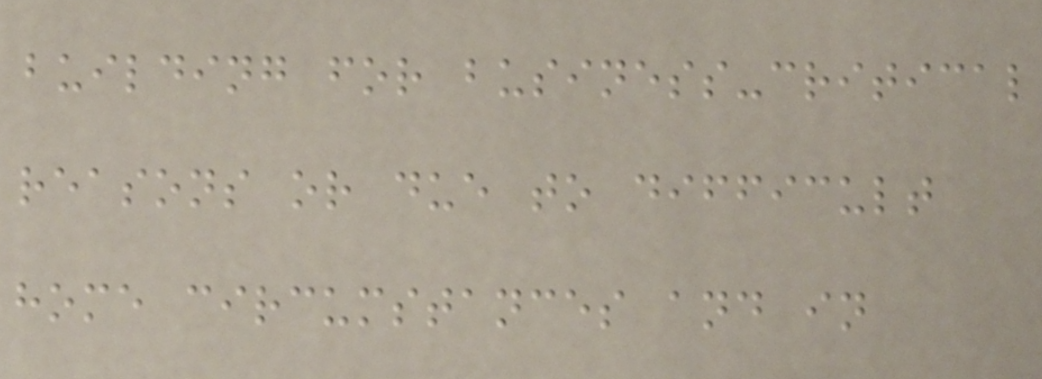building for business-critical
reasons or due to difficult
home circumstances and in
